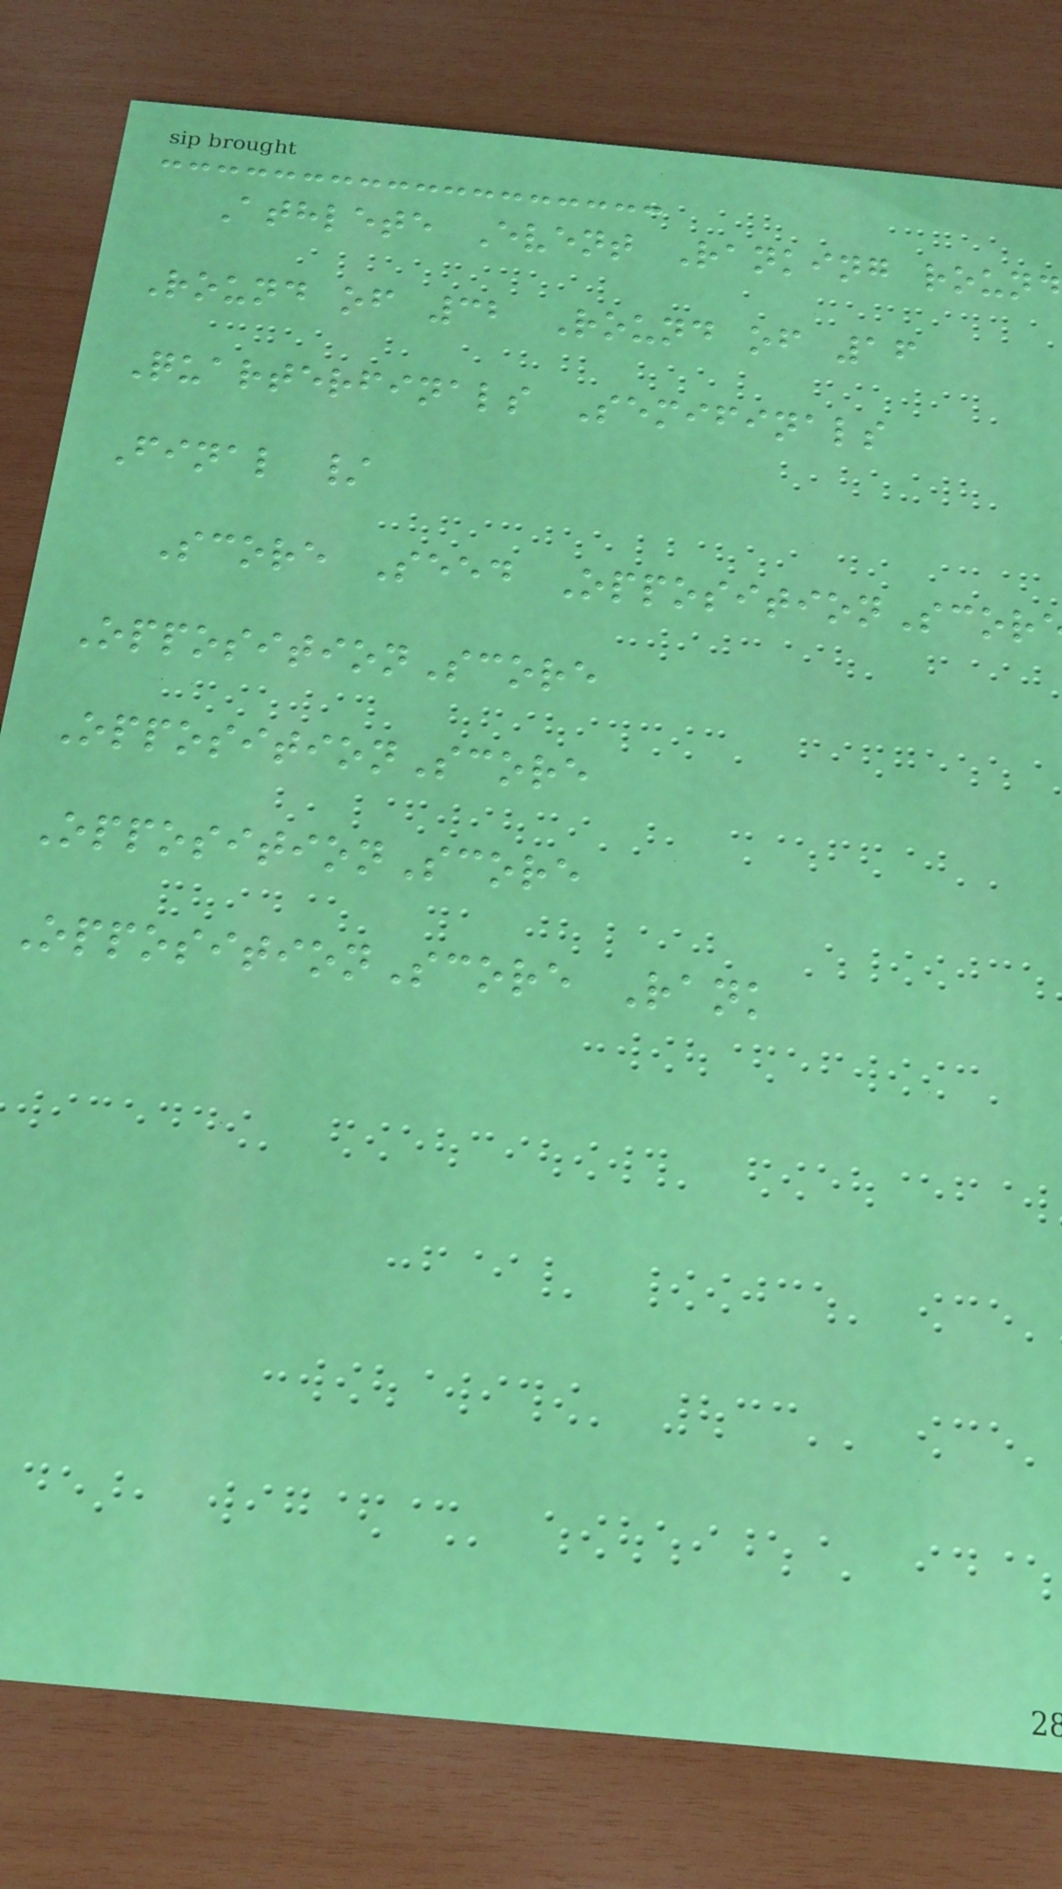Athlete Event Ranking round
Round of 32 Round of 16
Quarterfinals Semifinals
Final /
Score Seed OppositionScor
OppositionScore
OppositionScore
OppositionScore
OppositionScore Rank
